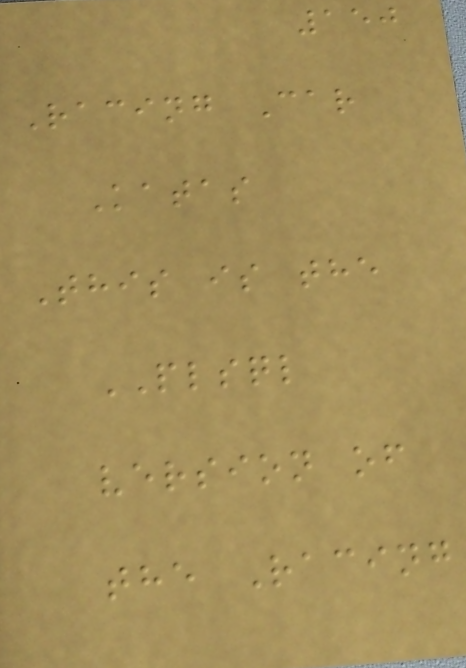150
Racing Car
Katas
This is the
PLSQL
version of
the Racing
